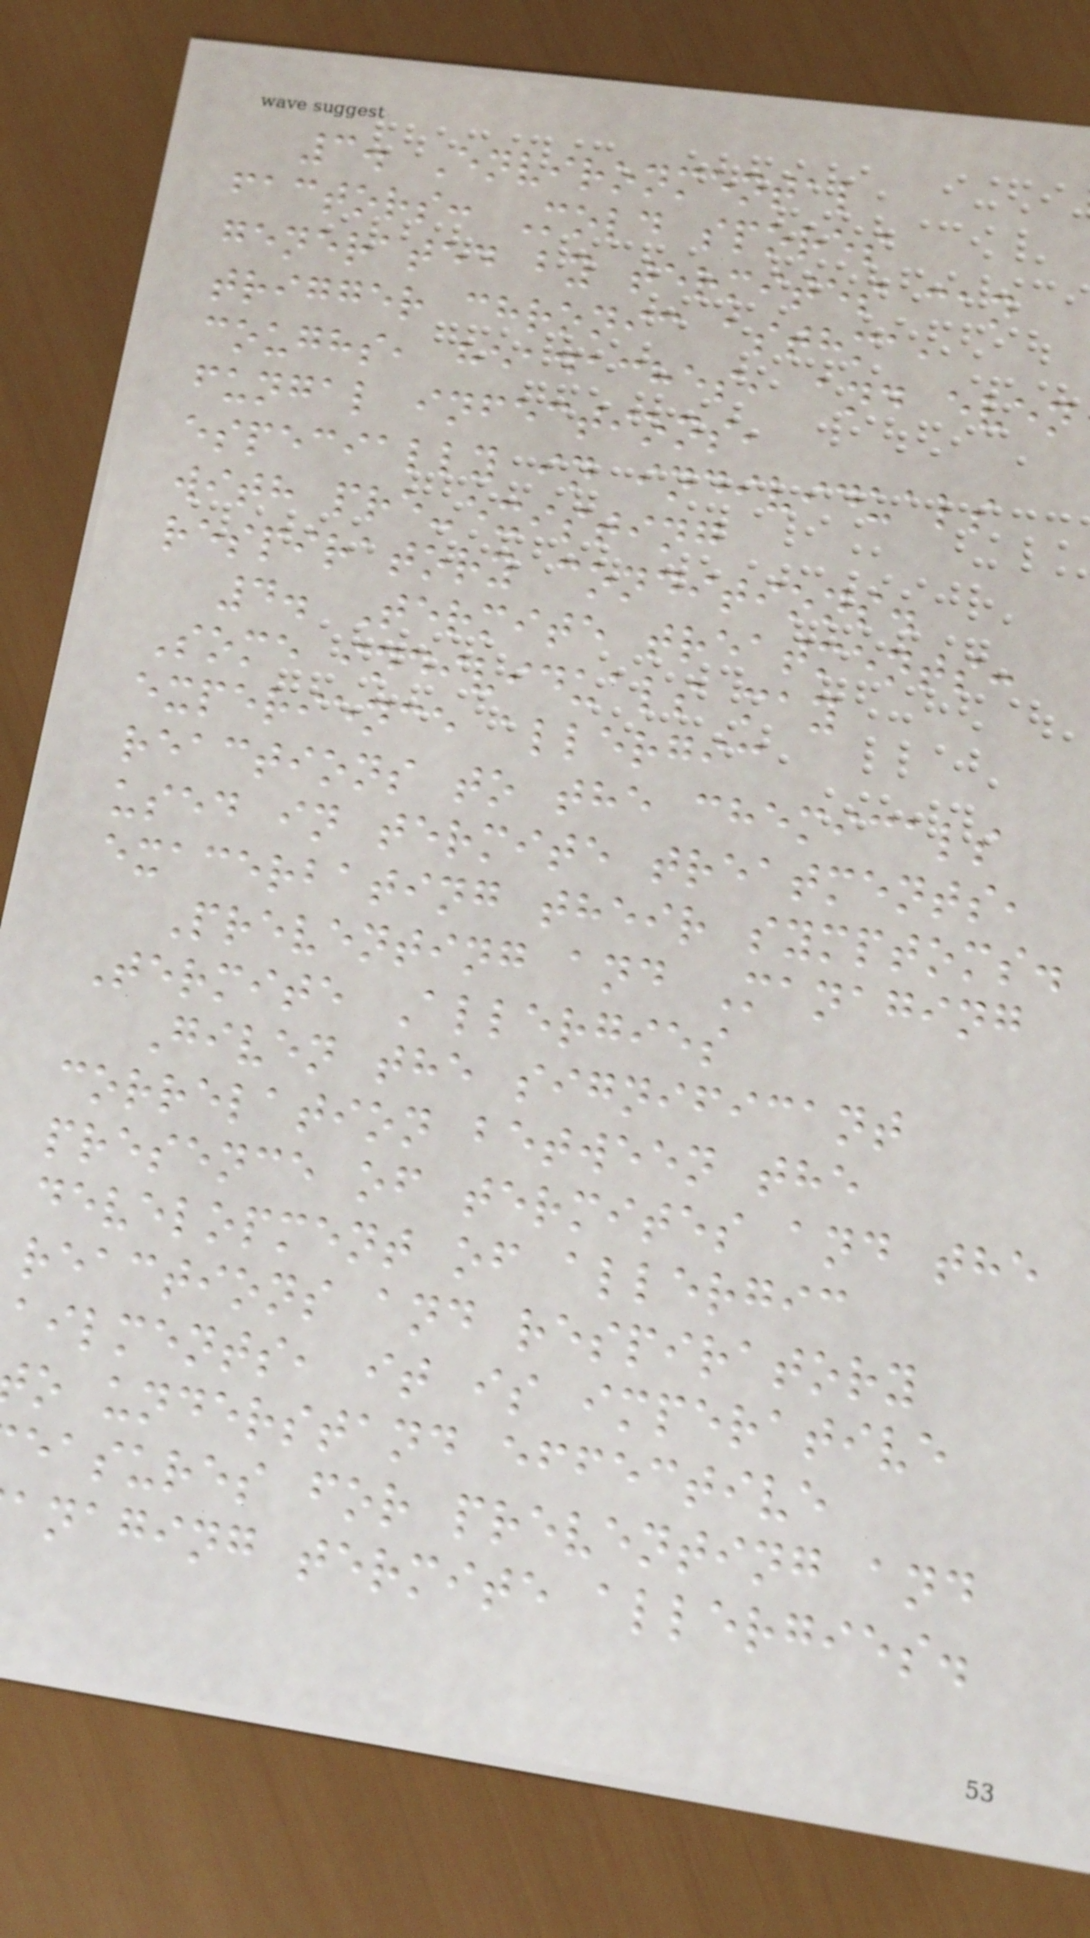3. Environmental
factors: Mold spores
generated by termites can
trigger chronic asthma,
coughs, headaches, and even
fungal infections,
especially in individuals
with pre-existing
respiratory conditions.
4. Termite treatments:
Some individuals may
experience allergic
reactions to the chemicals
used in termite treatments,
exacerbating their symptoms.
Preventing and Managing
Termite Allergies
Given the significant
correlation between the
presence of termites and the
development of allergic
reactions and respiratory
ailments, it is imperative
o understand effective
easures for preventing and
anaging termite allergies.
